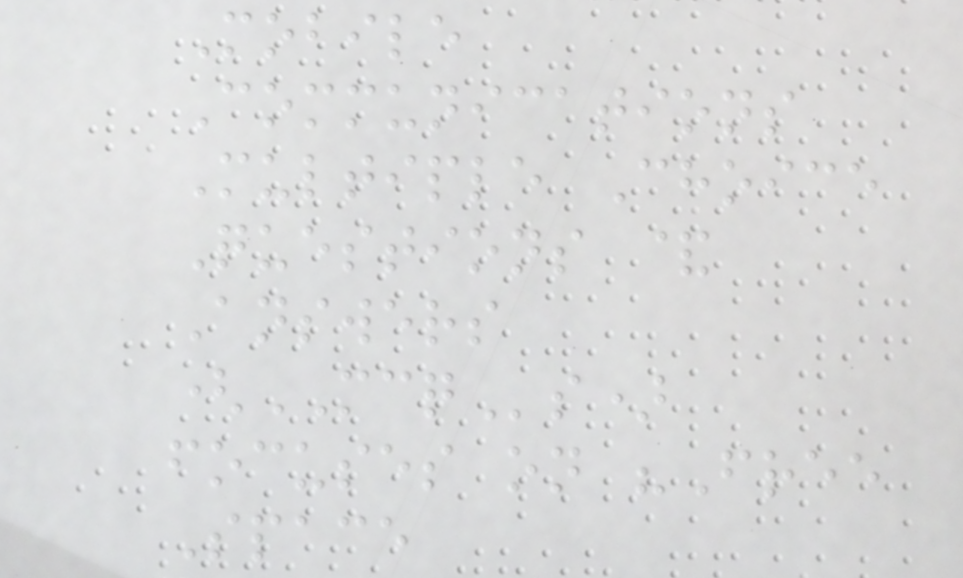Mobile
Communications
Multiple Choice
Questions &
Answers
(MCQs)
focuses on "Free
Space
